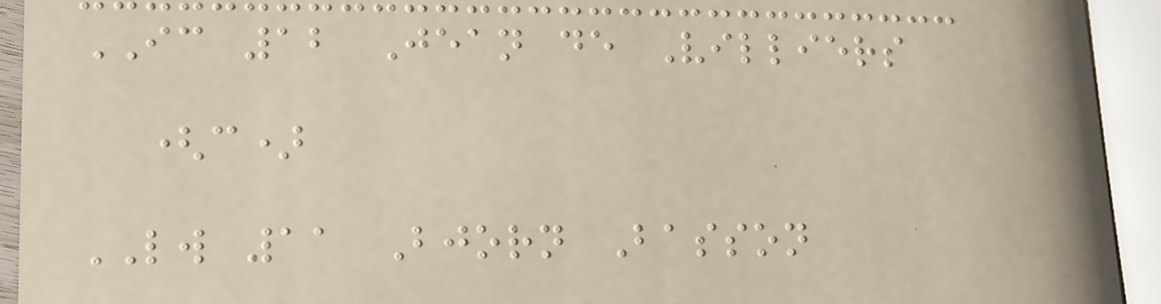IC 12 Jean de Villiers
(c)
LW 11 Bjorn Basson
